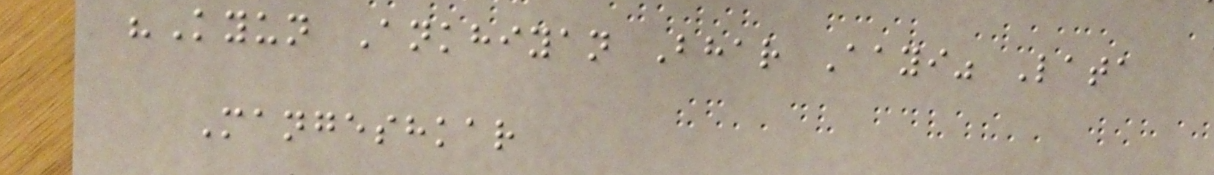"Kyun Ankhiyan Bhar Aayi" Lata
Mangeshkar
